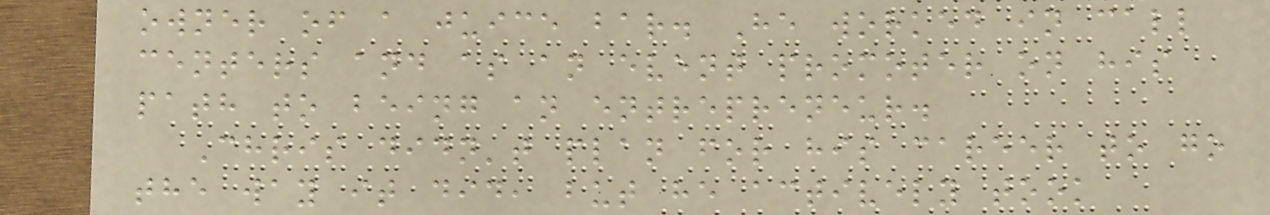owner of a juice bar. He worked in call
centers and as an event promoter on his
path to being an entrepreneur.
Chris didn't plan for his career to go
the way it did, but he actively took
